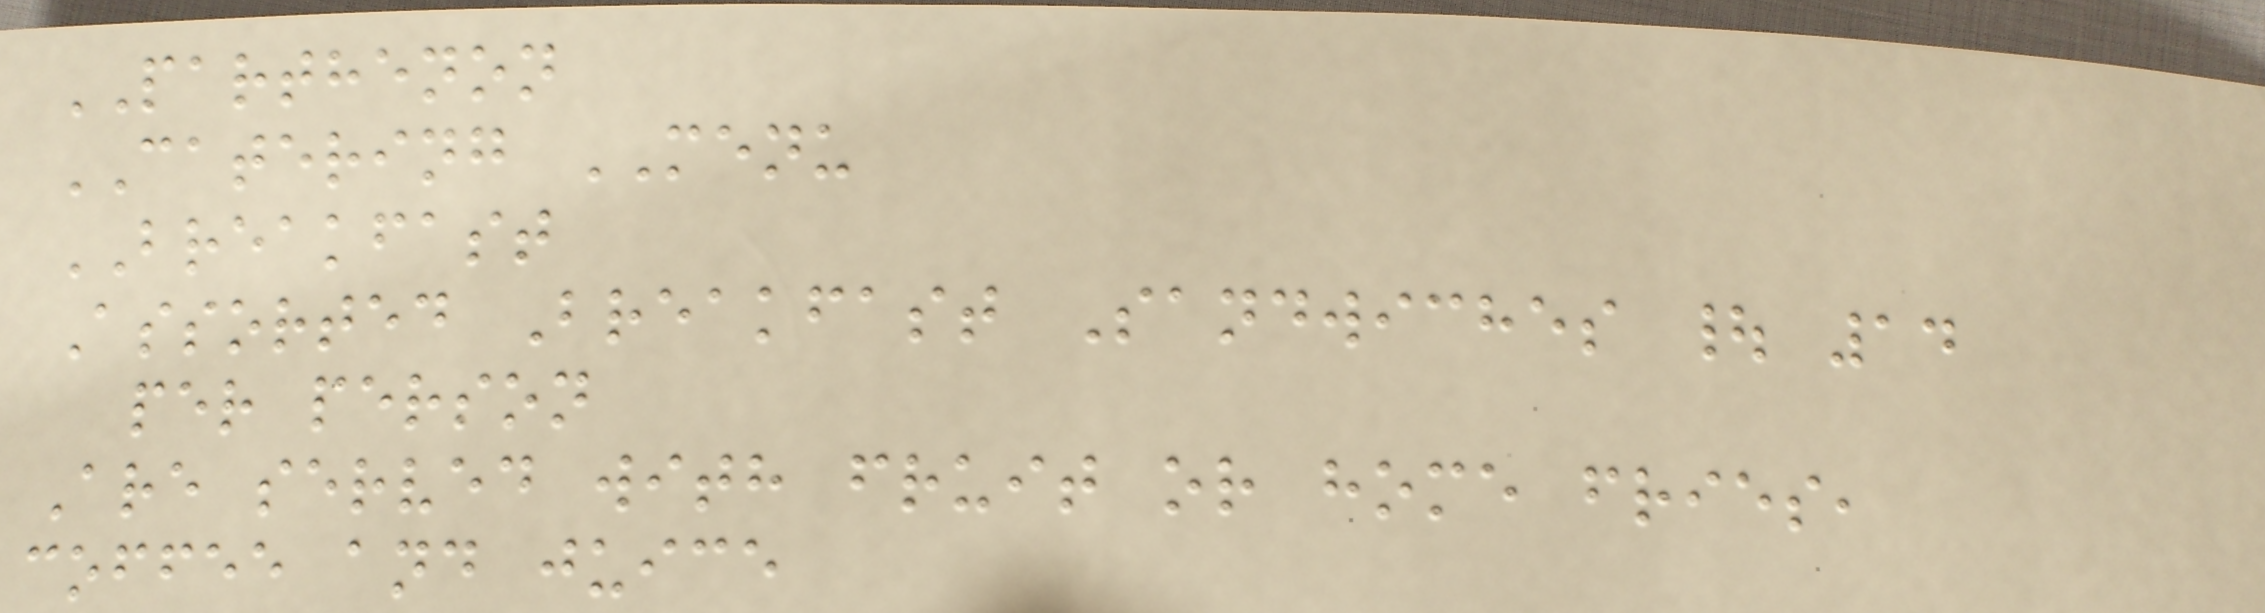PARTHENON
CATERING MENU
BREAKFAST
Assorted Breakfast Sandwiches | 14
per person
Are served with fruit or home fries,
coffee and juice
